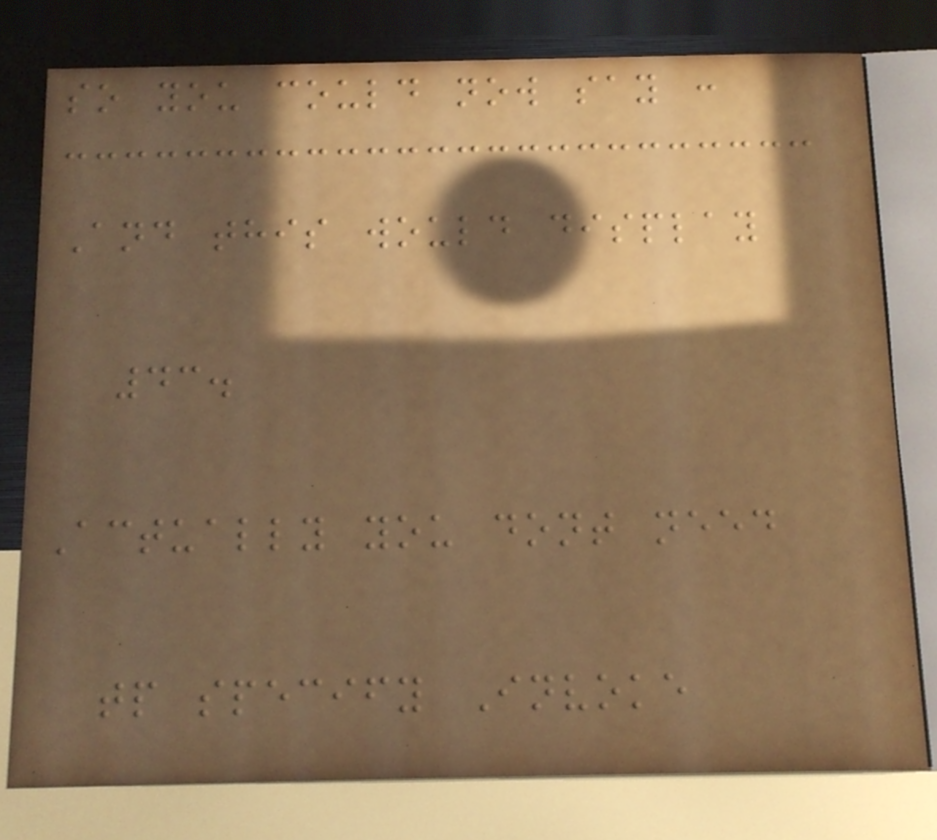so you could now say :
And this would display
43.
Actually you dont need
tp specify Invoke
